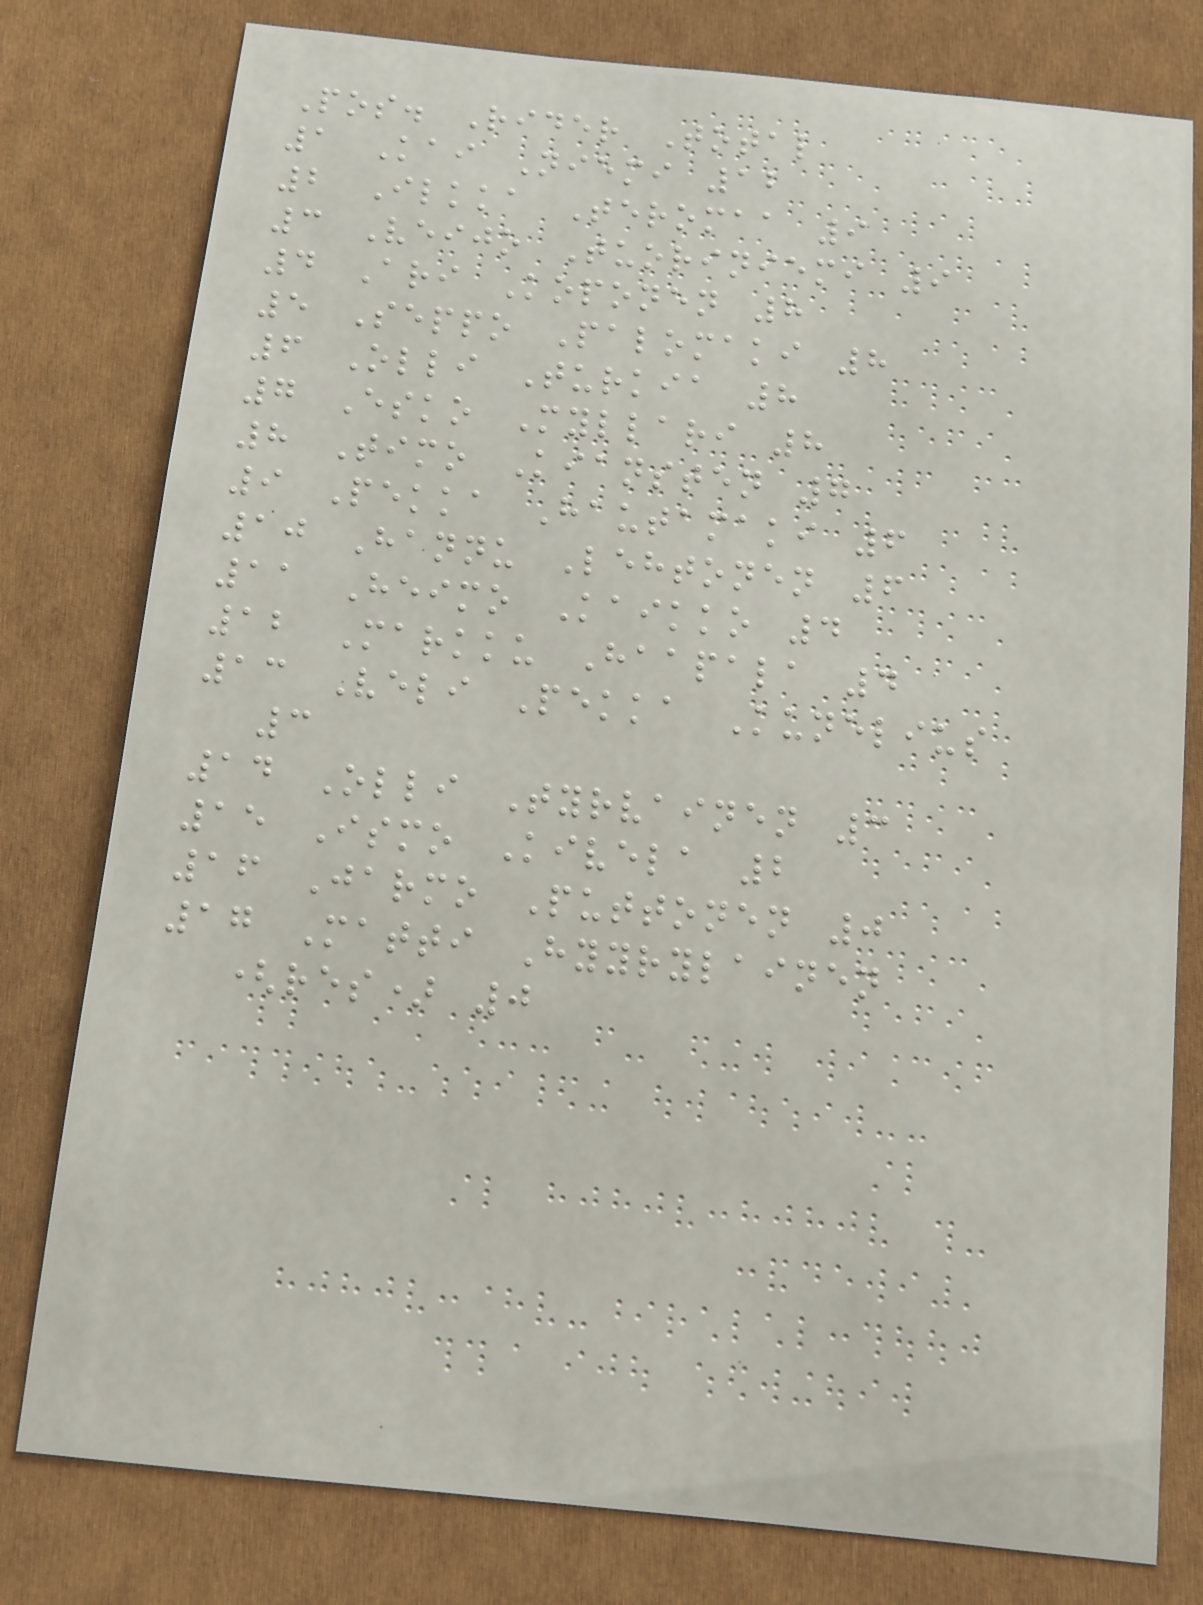Pos. Rider Total
1 Kai Niemi 12
2 Ilkka Teromaa 9
3 Veijo Tuoriniemi 9
4 Ari Koponen 8
5 Seppo Palomaki 8
6 Olli Turkia 8
7 Esko Myllari 8
8 Timo Kiansten 7
9 Pekka Hautamaki 6
10 Hannu Lehtonen 6
11 Heimo Kaikko 4
12 Markku Haapala 4
13 Veli Pekka Kunelius
3
14 Olli Tyrvainen 3
15 Ismo Kivela 2
16 Jarmo Puttonen 0
17 Matti Hyyrylainen
(res) 0
